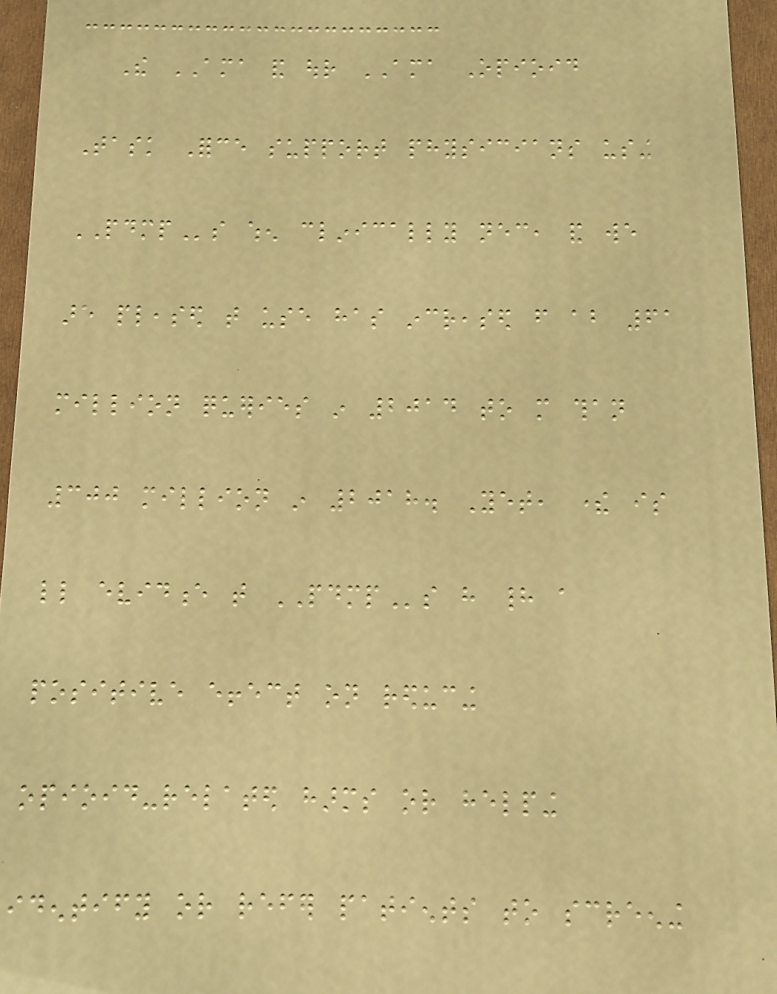The AMA and our AMA Opioid
Task Force support physicians using
PDMPs when clinically necessary, and we
are pleased that use has increased from about 61
million queries in 2014 to more than
300 million in 2018. Yet, there is
little evidence that PDMPs have had a
positive effect on reducing
opioid-related harms or helping
identify or refer patients to screening
